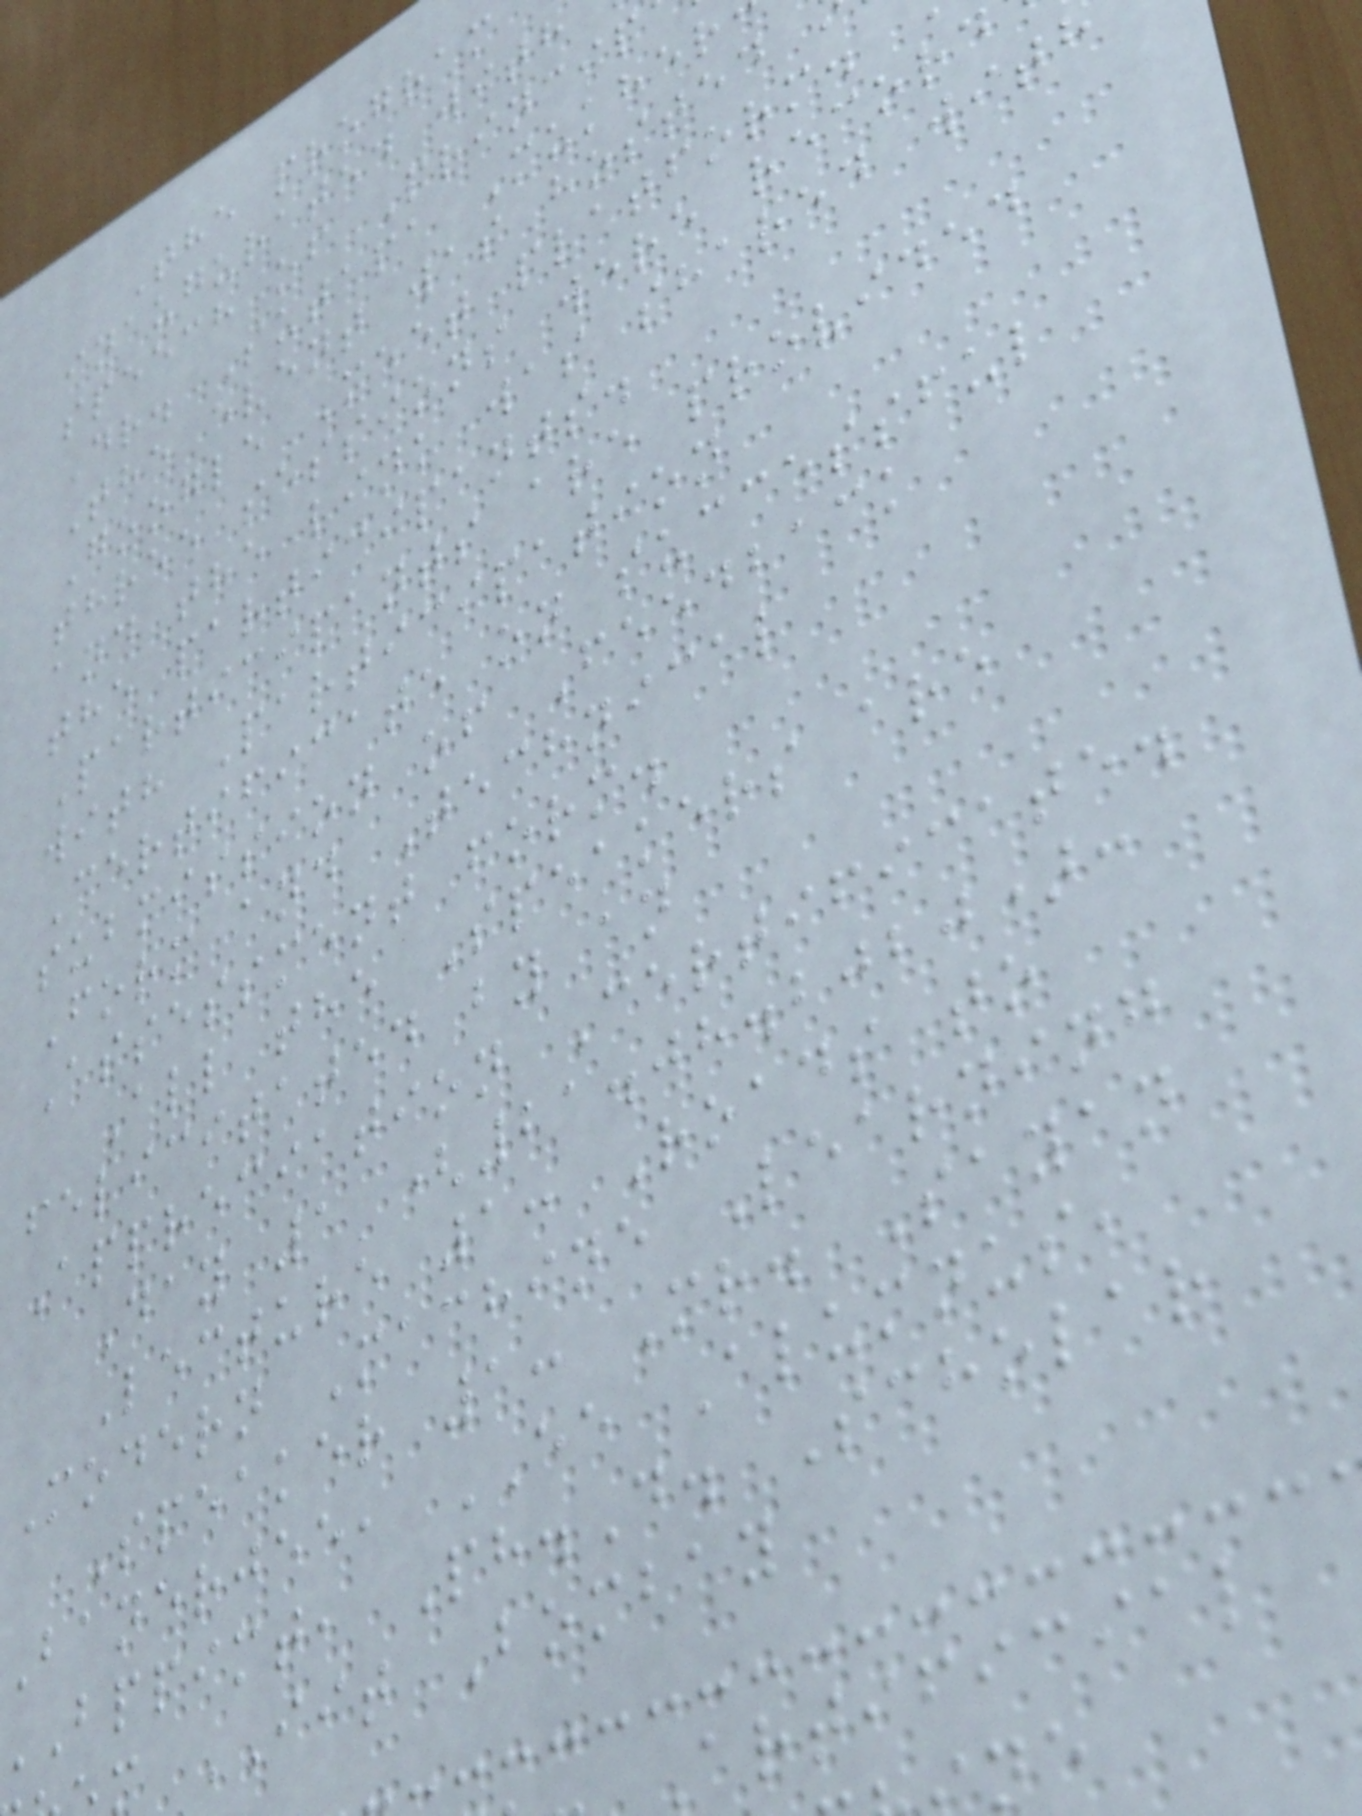The program
inaugurated with
speech of Princip
Dr. Sutapa Mukher
The event was hosted
Google Meet platform.
three sessions were record
and the link was shared with
the participants.
Participants are provided
with Participation
Certificate on successful
submission of Feedback
Form and Technical
Assessment form.
All the Speakers are
felicitated by an
Appreciation Certificate.
Day 1 (21.08.2020):
Lecture 1: Roads to
Modern Machine Learning
Speaker 1: Mr. Sayan
Banerjee, EE Alumnus,
bppimt, Ph.D. Scholar
IIT Bombay
Artificial
